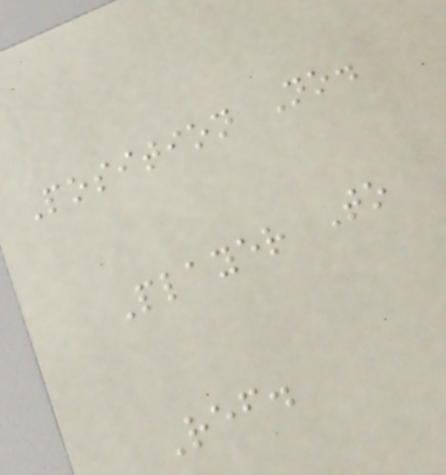Position No.
Player To
Ref.
